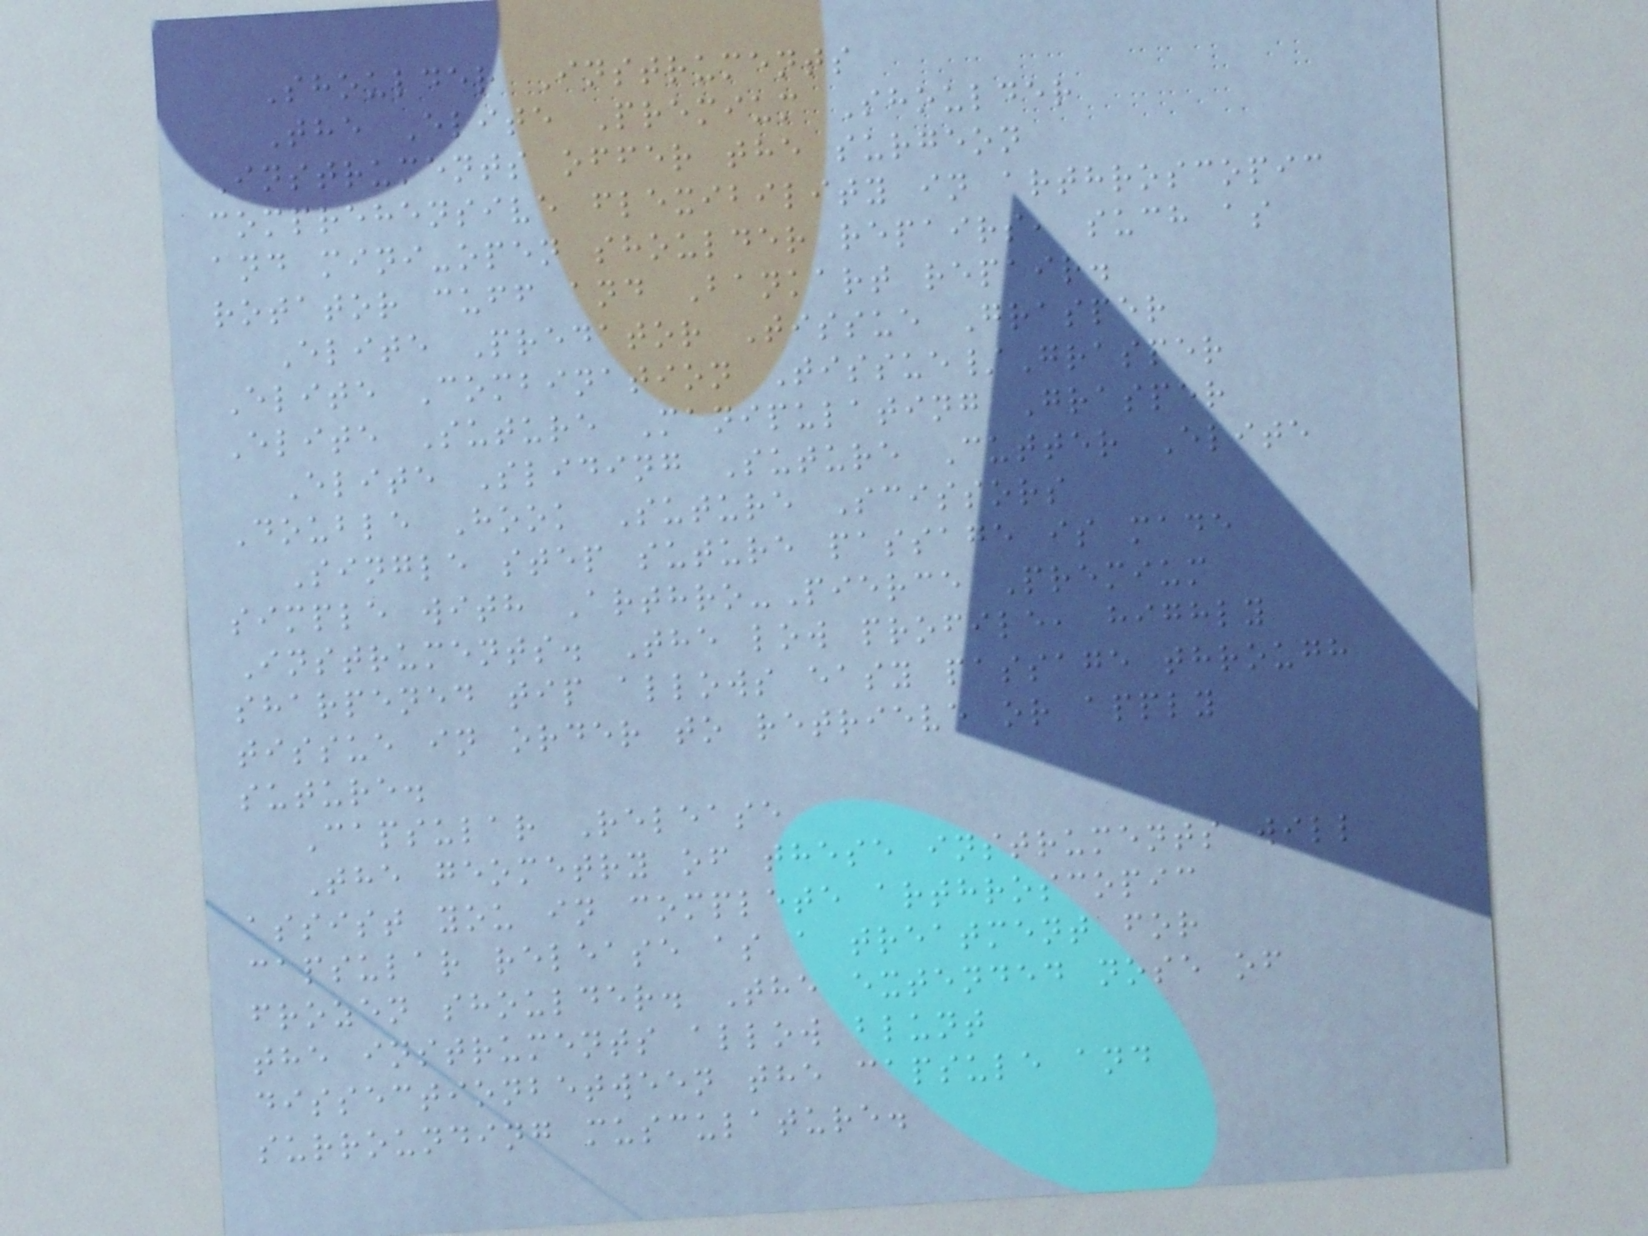Shoulder Instruments
The Elite Premium Shoulder
Instruments offer the surgeon
comprehensive flexibility in arthroscopic
and mini-open shoulder repairs, such as
rotator cuff and Bankart repair.
Elite Predator Tissue Grasper
Elite Combination Tissue/Grasper
Elite Suture Manipulating Grasper
Elite Sliding Suture Cutter Elite
Double Hook Suture Scissors
Single step suture passage is made
simple with Arthro-Pierce Premium
Instruments. The low profile, highly
sharpened tip allows easy passage through
tissue in order to retrieve or apply
suture.
Capsular Release
The geometry of these instruments will
assist you in complete arthroscopic
capsular release as a treatment for
frozen shoulder. The extended nose of
the instruments allow blunt
dissectionbetween the capsule and
surrounding musculature.
